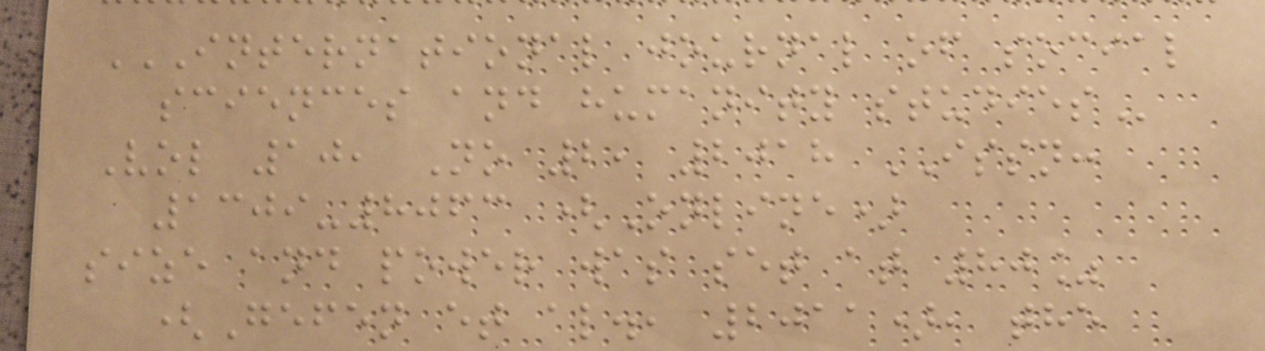INTERNATIONAL JOURNAL OF SOCIAL
SCIENCES AND HUMANITY STUDIES
Vol 10, No 2, 2018 ISSN:
1309-8063 (Online)
size and power was set at 80%
(Gefen et al., 2011), the
